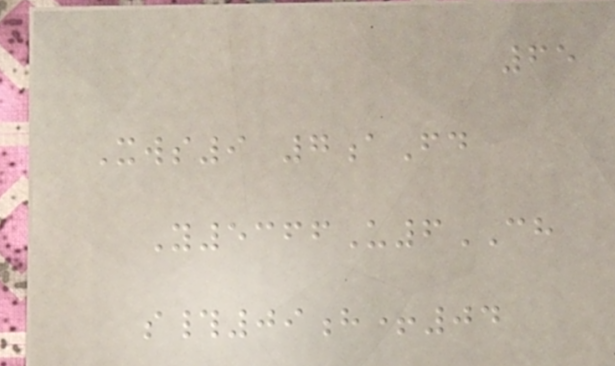65
Xws9 7aFd
Y5366U6CH
s#09h+04
